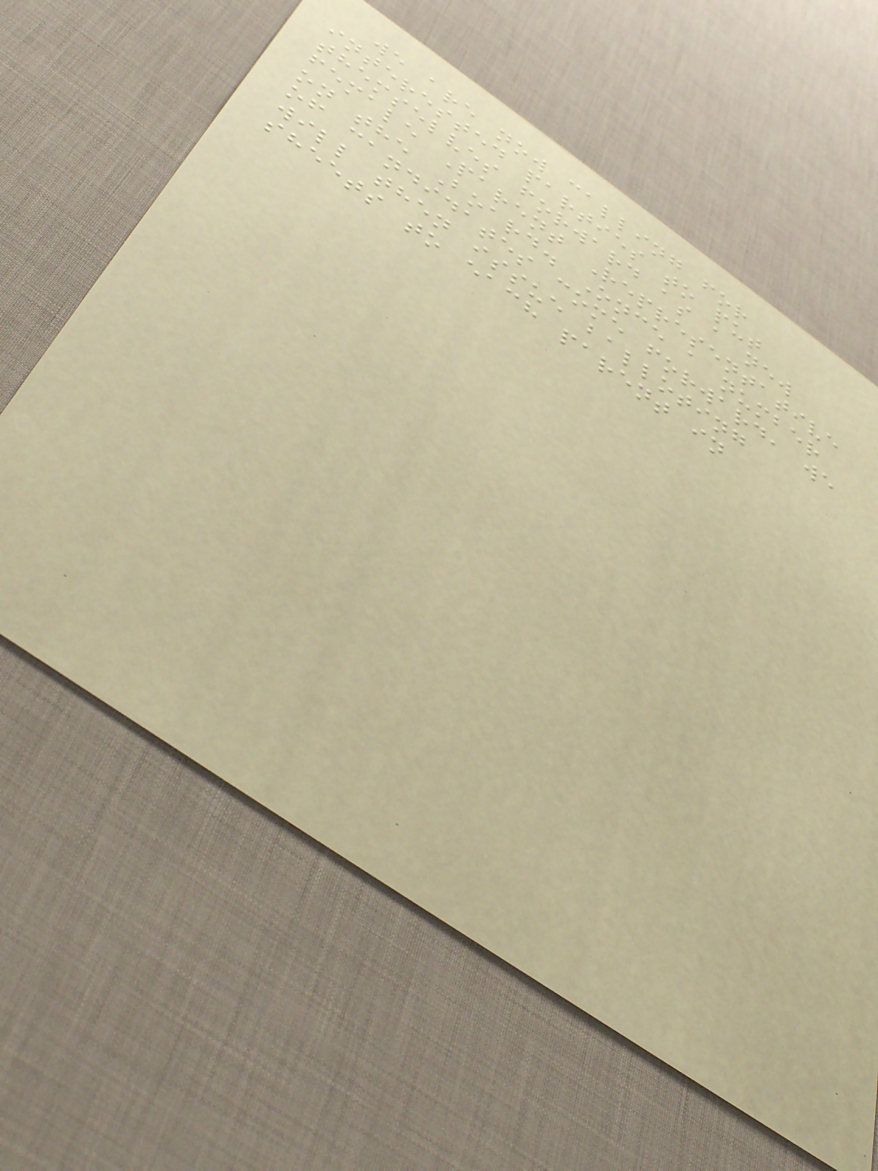we are now calling for
interested parties to put
themselves forward as a new
female Parent Representative
on the Board. Once a number
of candidates come forward, we
will then issue balloting
sheets to each parent in
